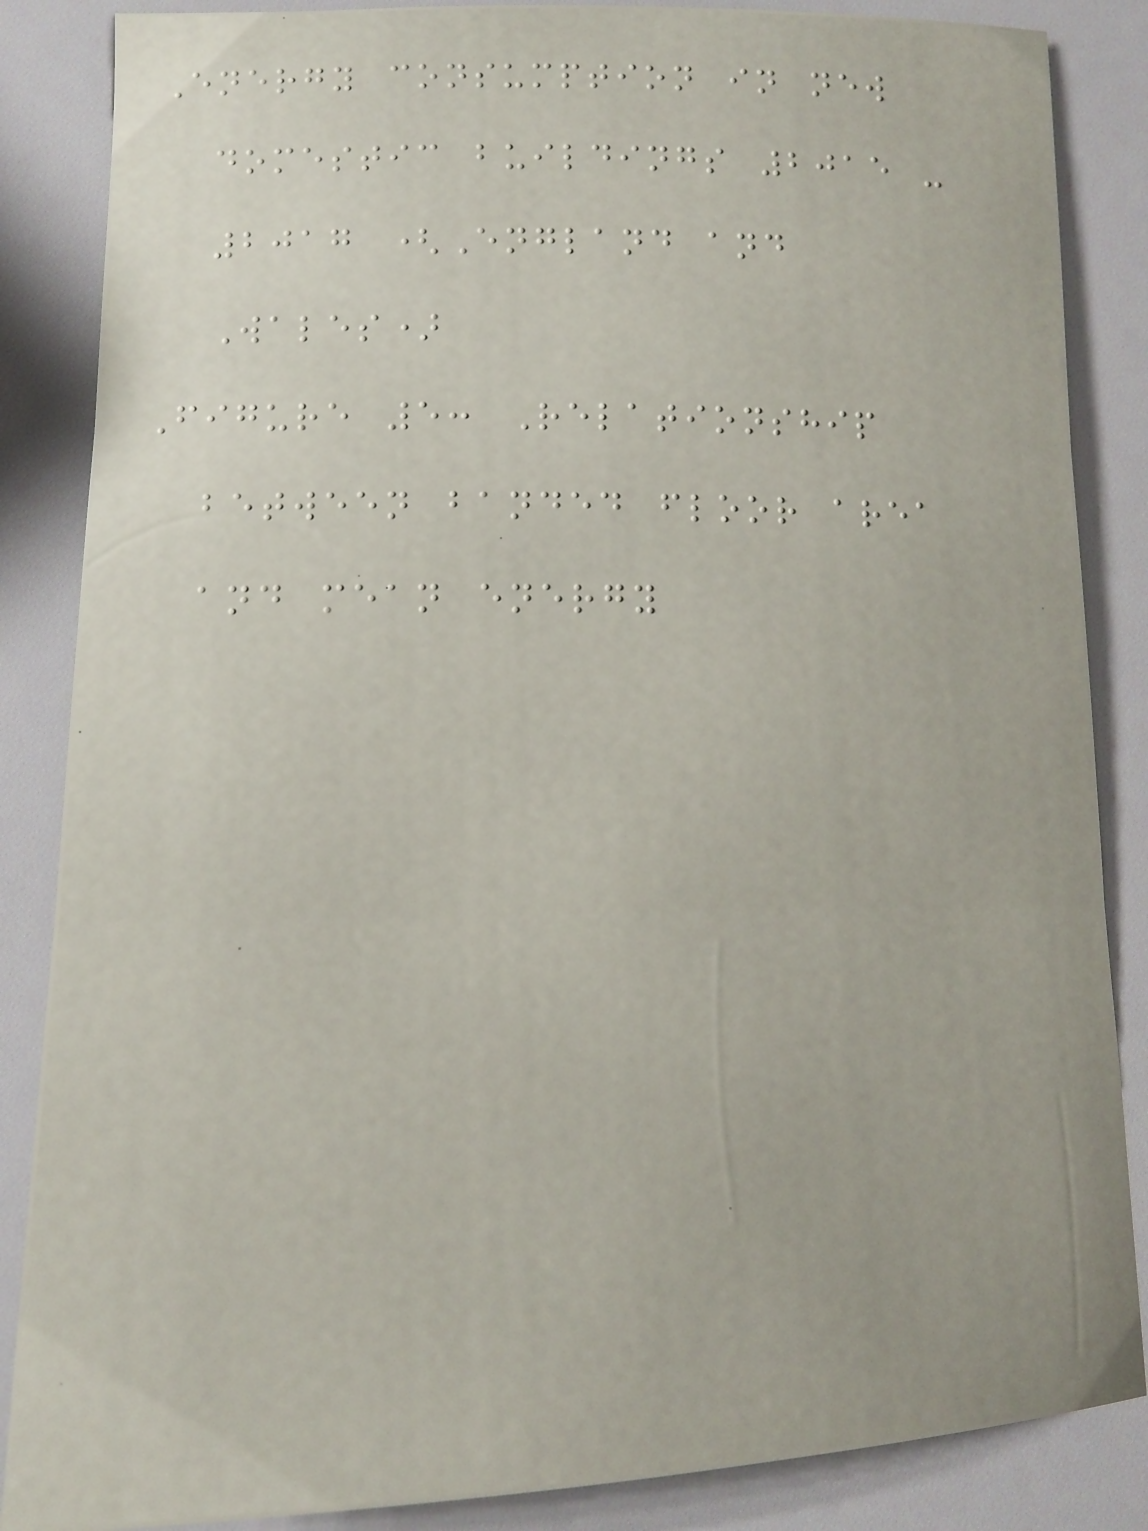Energy consumption in new
domestic buildings 2015 -
2017 (England and
Wales)
Figure 5: Relationship
between banded floor area
and mean energy
